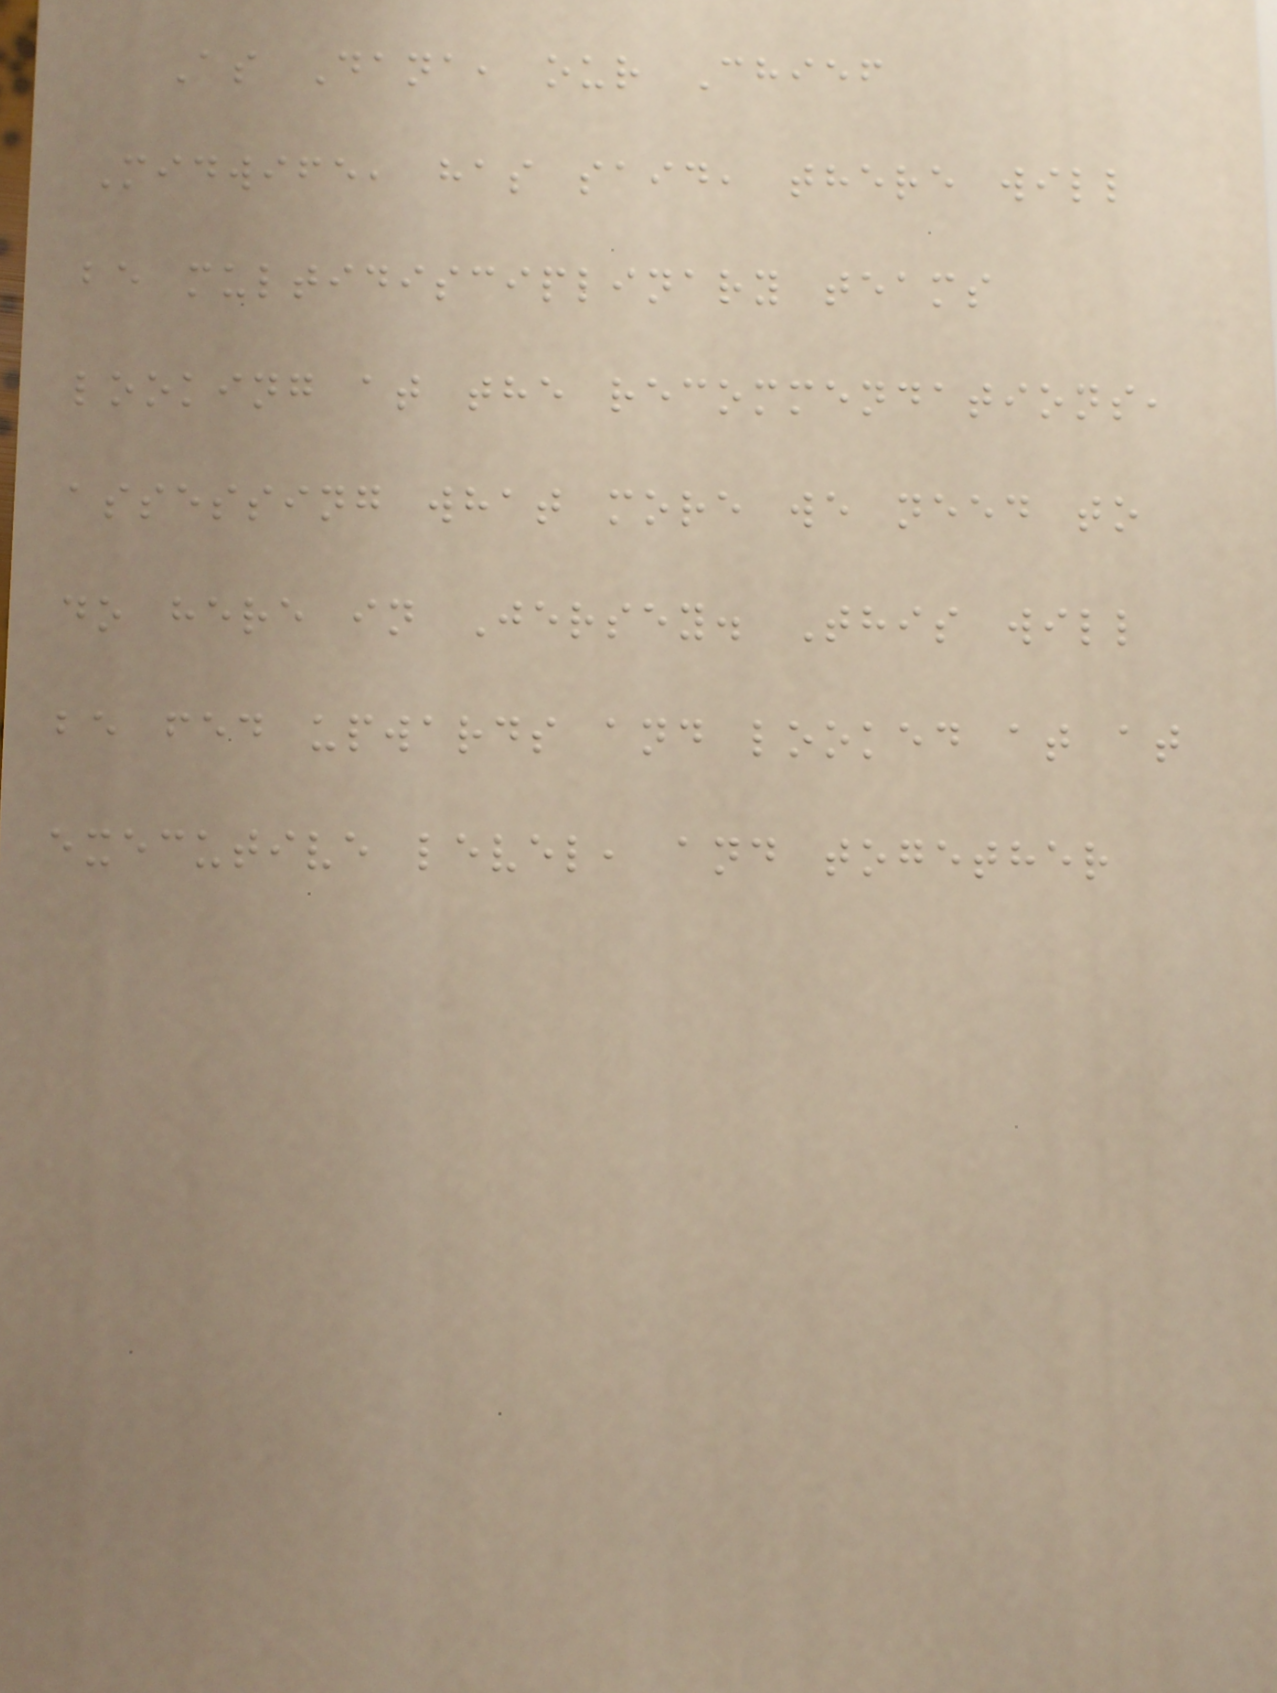As Dana, our Chief
Midwife, has said, there will
be multidisciplinary teams
looking at the recommendations,
assessing what more we need to
do here in Jersey. This will
be fed upwards and looked at at
executive level, and together
